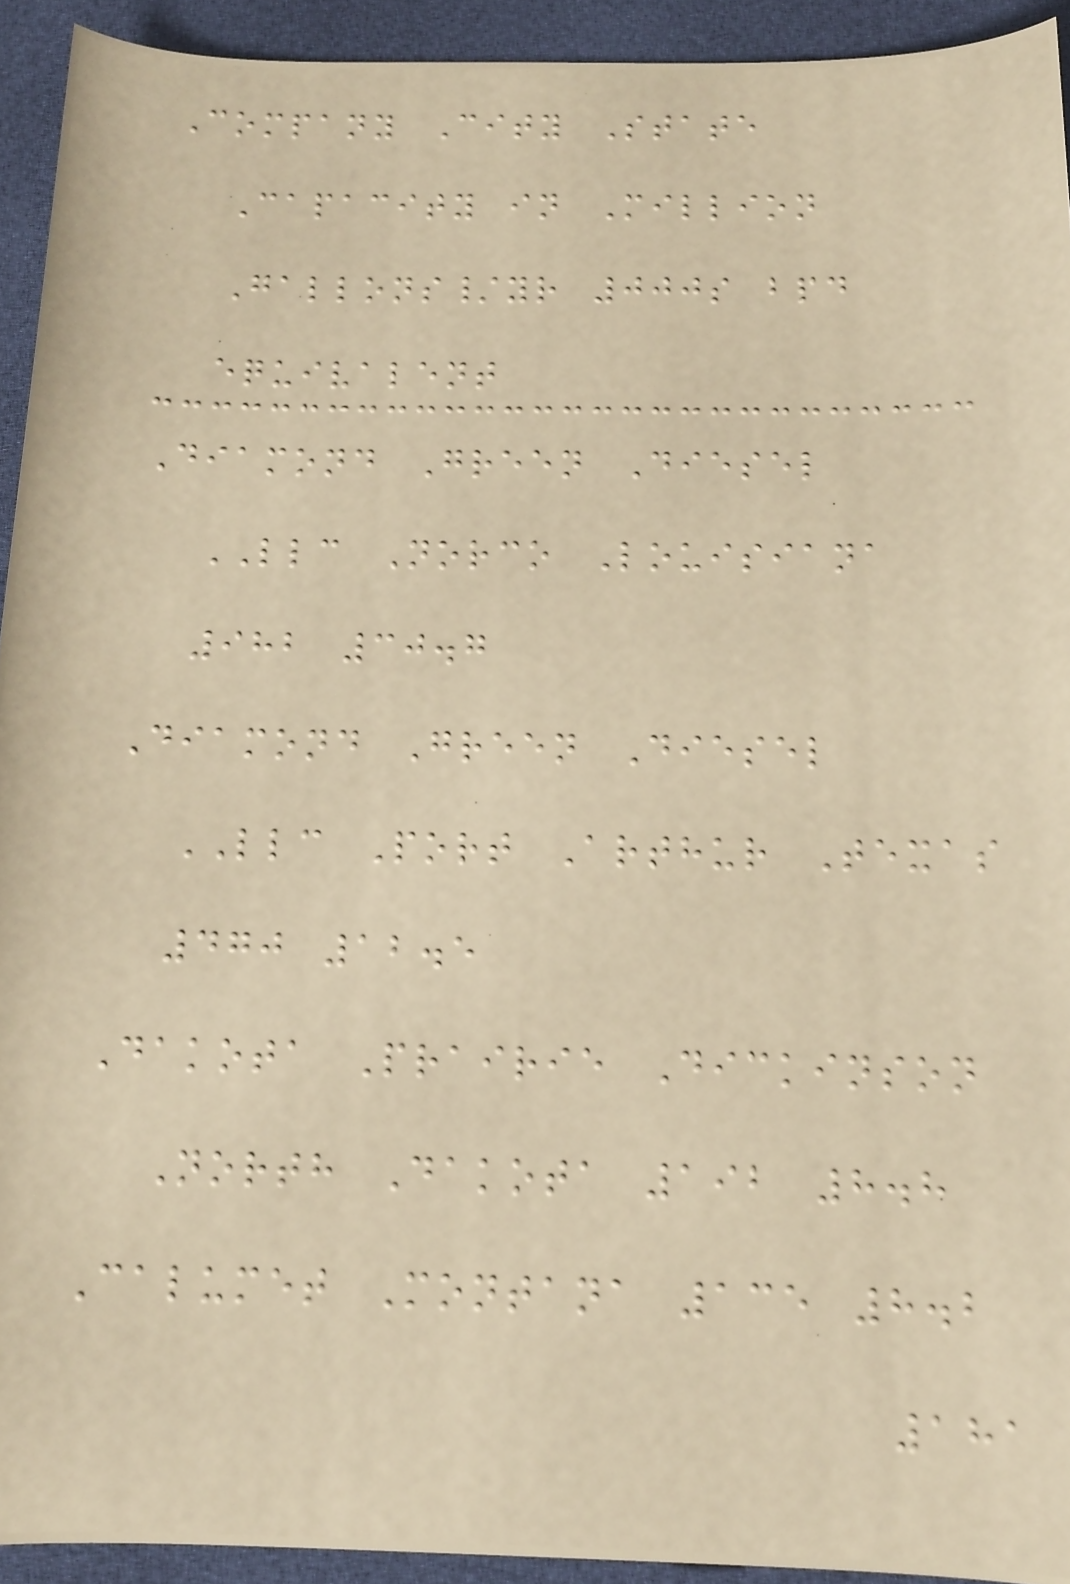Company City State
Capacity in Million
Gallons/yr 000s bpd
equivalent
Diamond Green Diesel
LLC Norco Louisiana
982 30.7
Diamond Green Diesel
LLC Port Arthur Texas
470 12.5
Dakota Prairie Dickinson
North Dakota 192 8.8
Calumet Montana 135 8.2
181
